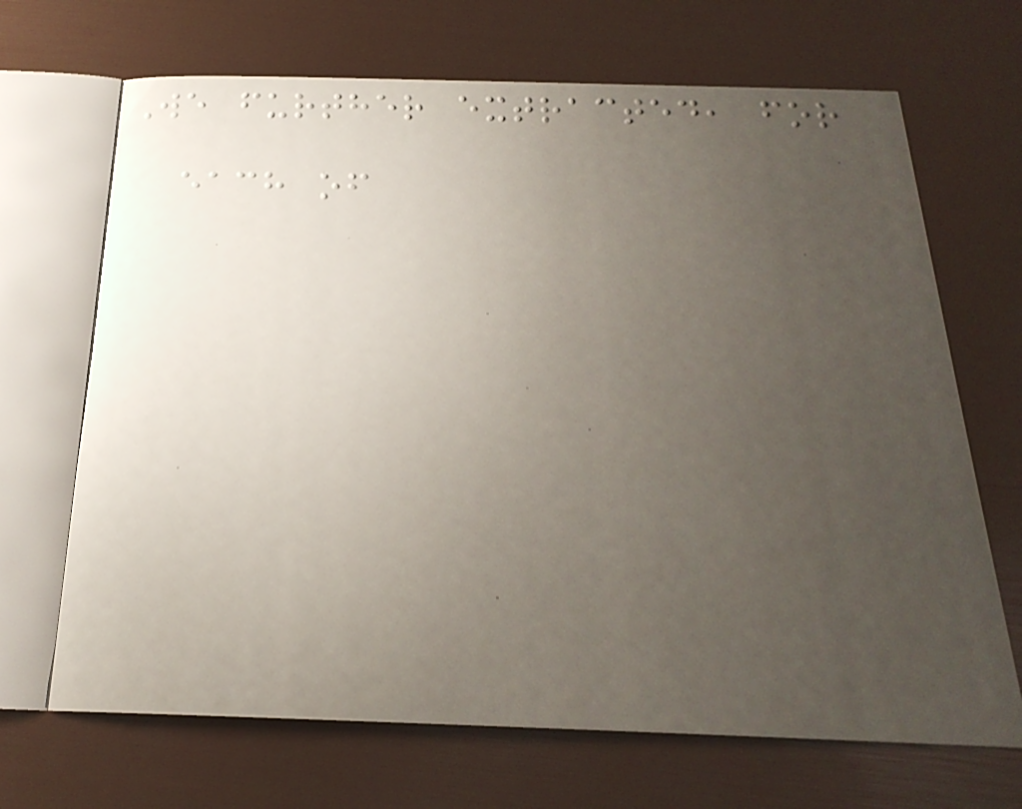We further extracted, for
each of
